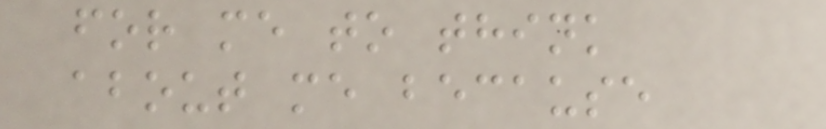for me to think
about me because
